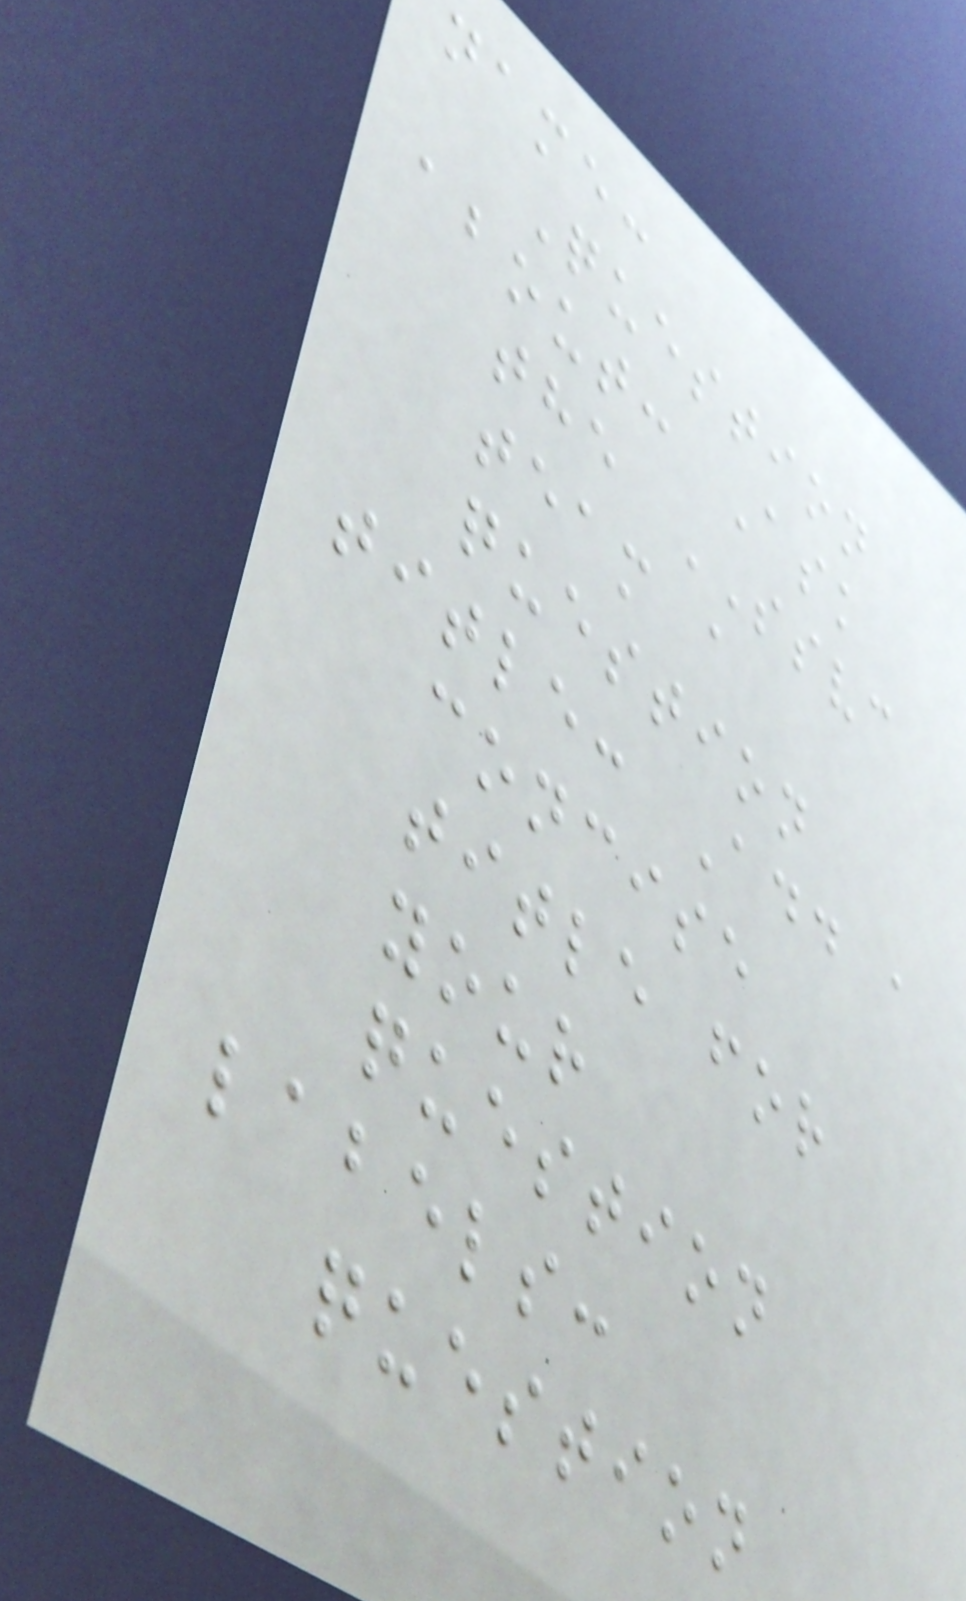name:
Question
about: Ask
the SSVC
team a
question
title: Add a
concise
title for
your
question
labels:
question
